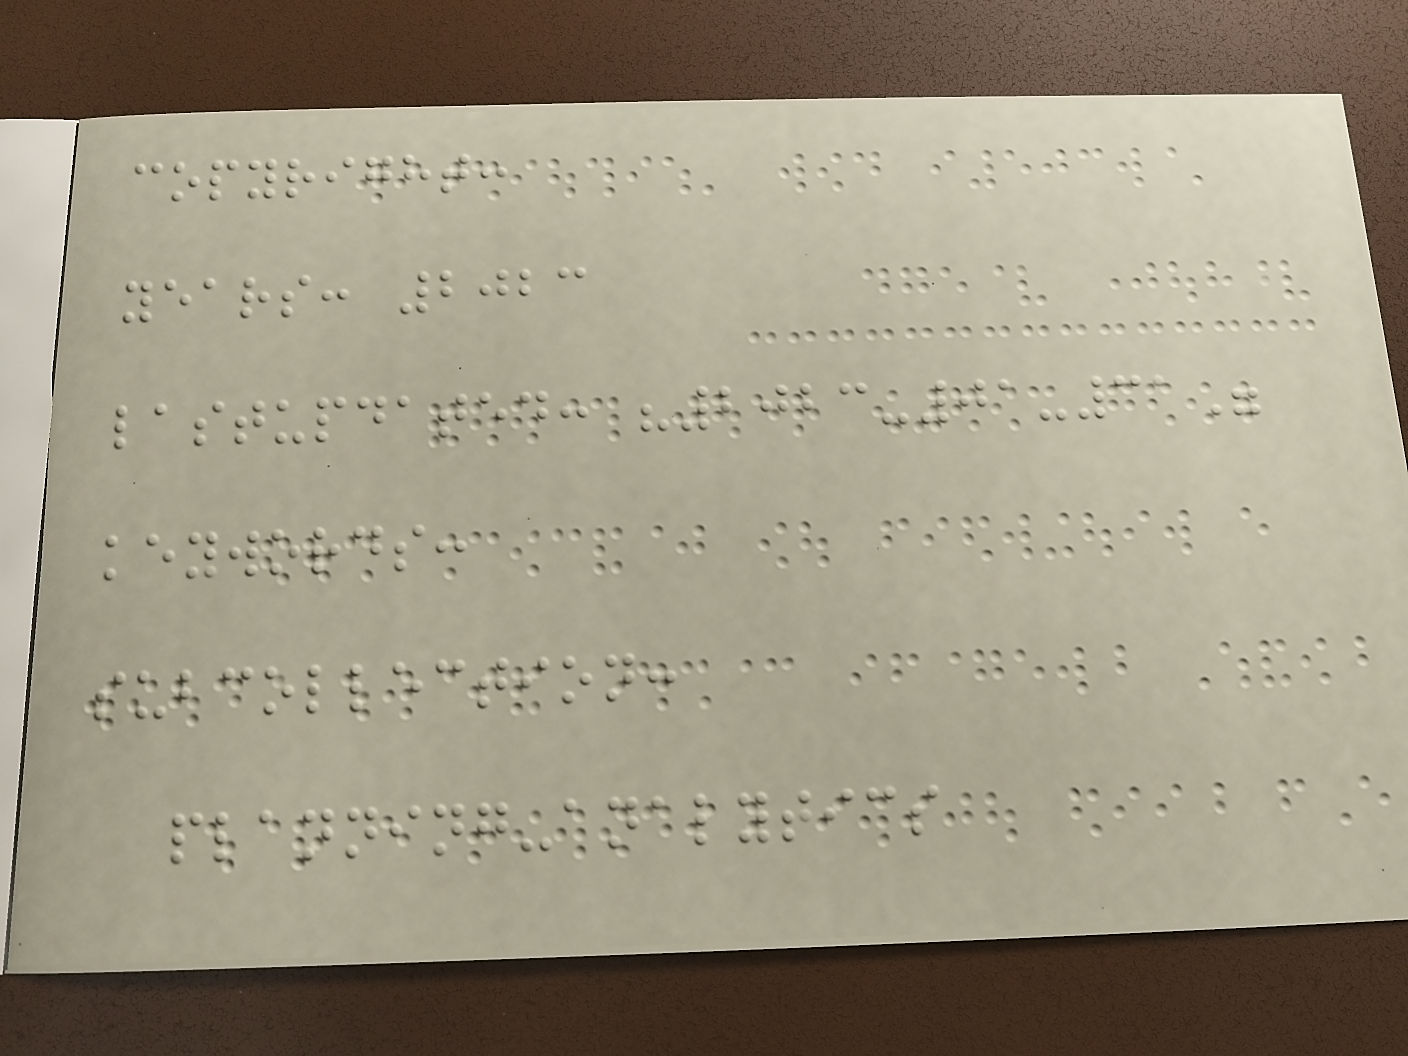copyright:
years: 2023
lastupdated: "2023-01-31"
keywords:
subcollection:
planning-analytics
